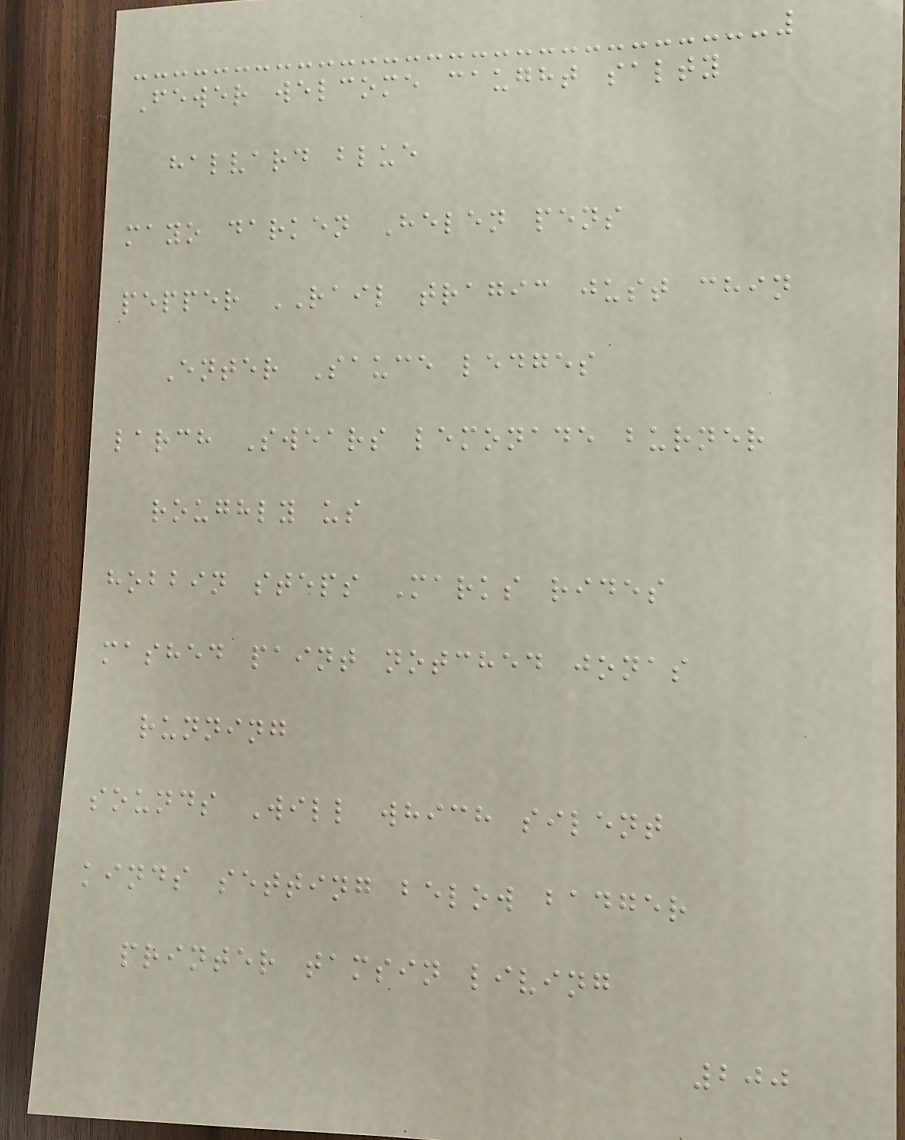Fewer welcome caught salty
halvard blue
mayo darken Helen pens
pepper RAIL tragic just chin
Enter Sauce ledges
larch Swears lemonade burner
roughly us
hobbin steps Marks rides
mashed paint notched jonas
running
sounds Will which silent
kinds setting below badger
printer tamsin living
200
